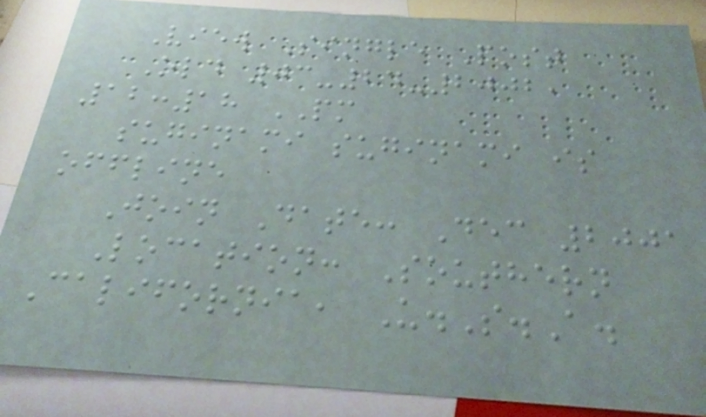View Single Post
Old 03-24-2002,
12:18 PM
suginami suginami is
offline
Join Date: Dec 2001
Location: Southern
California, U.S.A.
